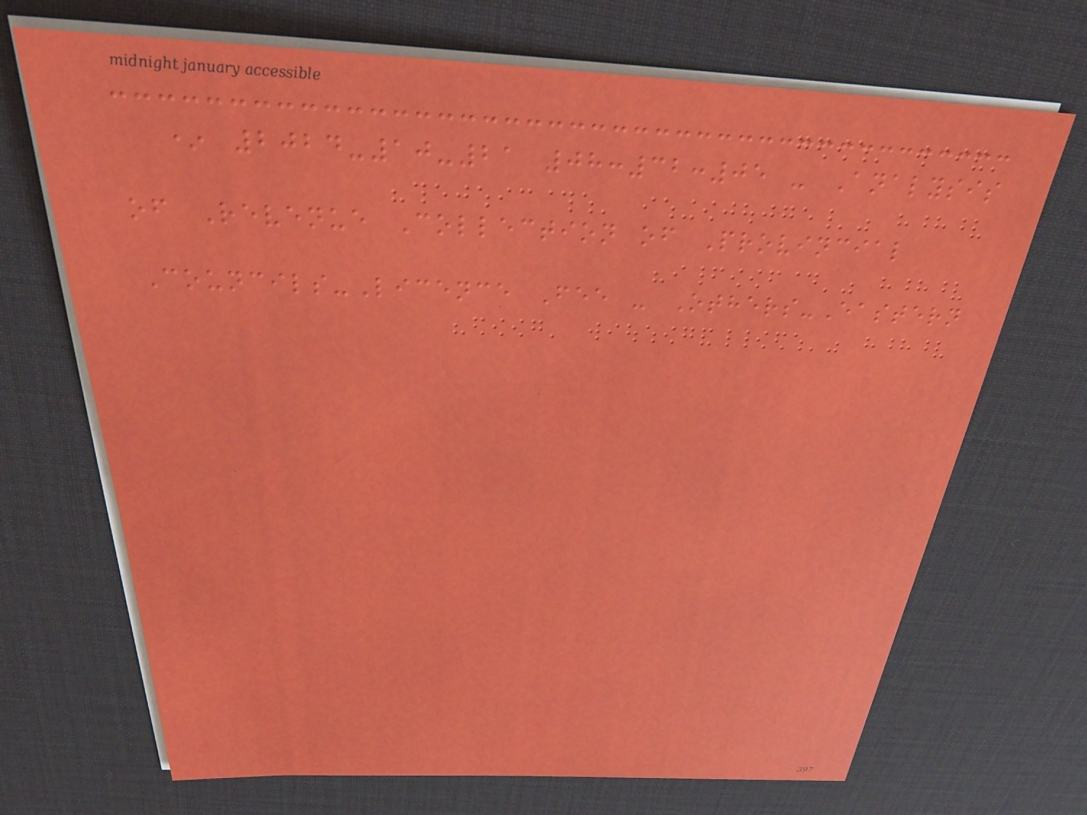* 2024-10-21 08:32:05 - Analysis
of Revenue Collection of Provincial
Councils-Licence Fee - Others-Eastern
